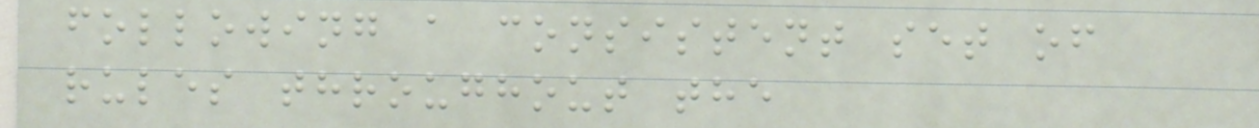following a consistent set of
rules throughout the
